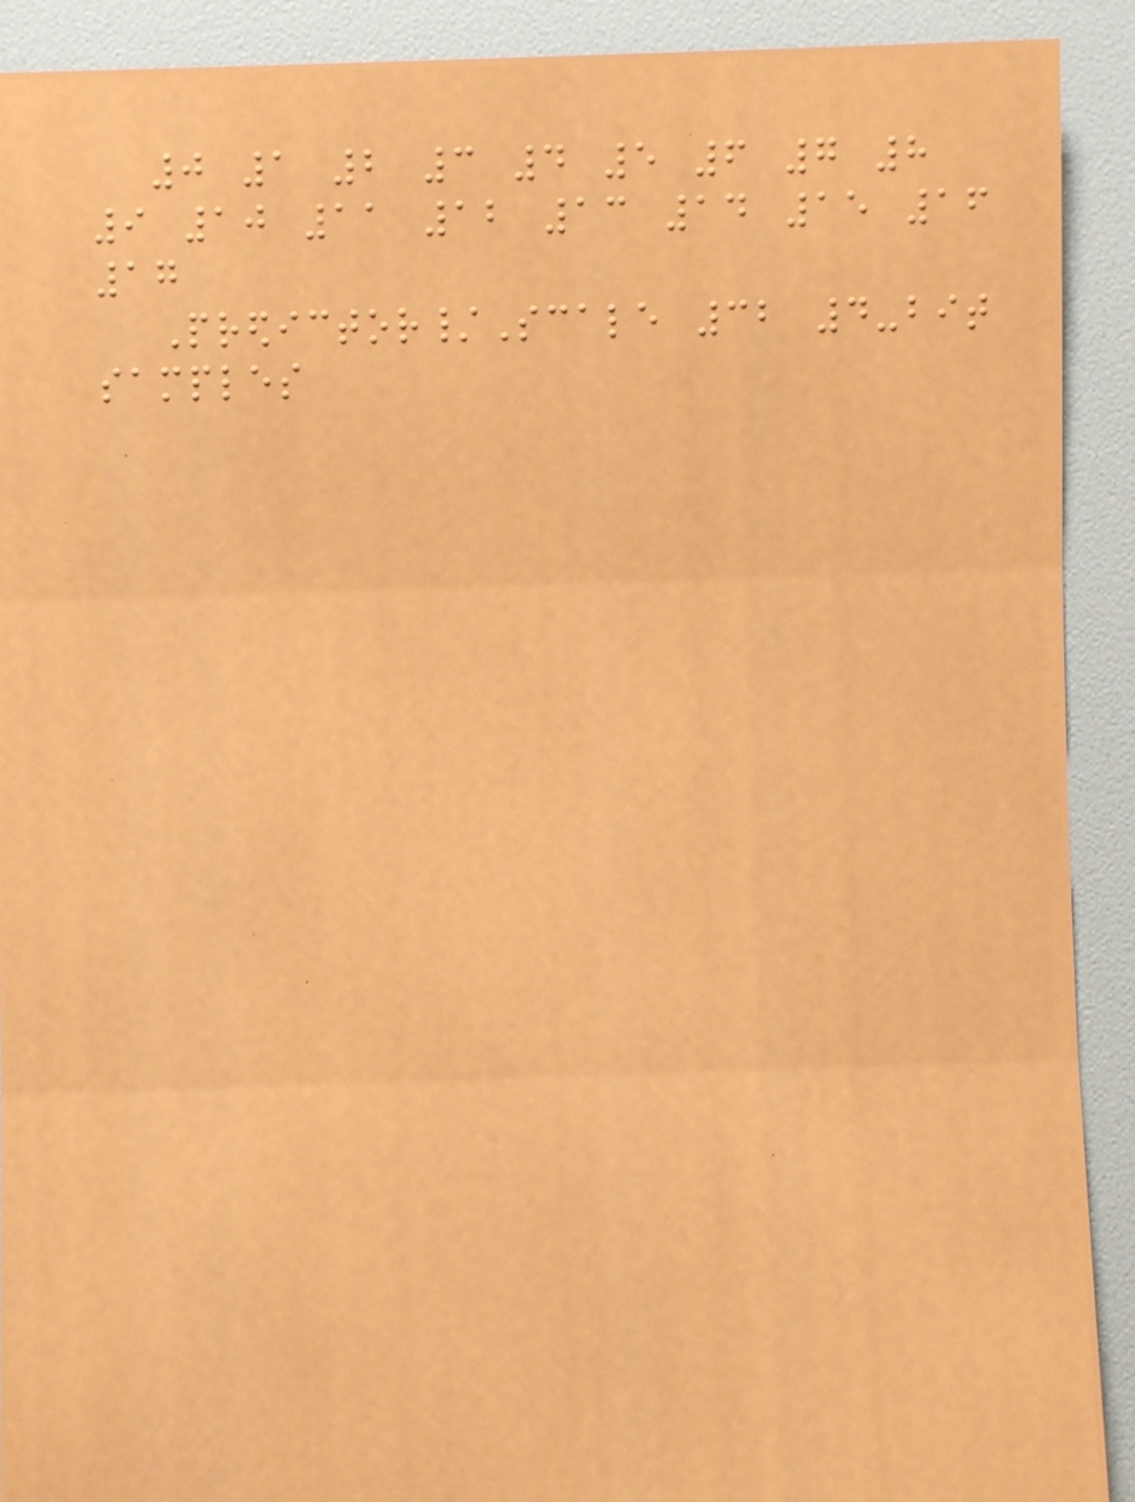0 1 2 3 4 5 6 7 8
9 10 11 12 13 14 15 16
17
Predictor/Scale 32 4-bit
samples
